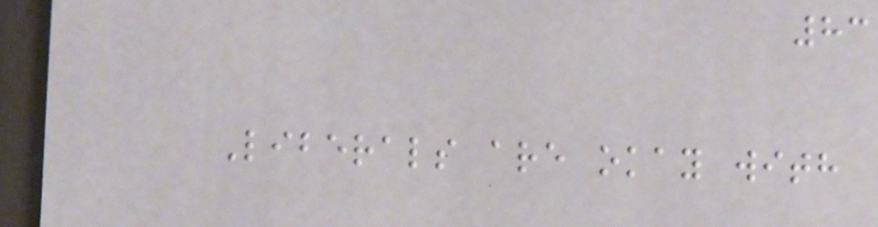83
Liberals are okay with
